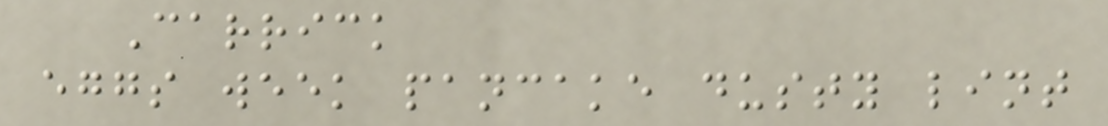Carrick
eggs week pancake dusty lint
